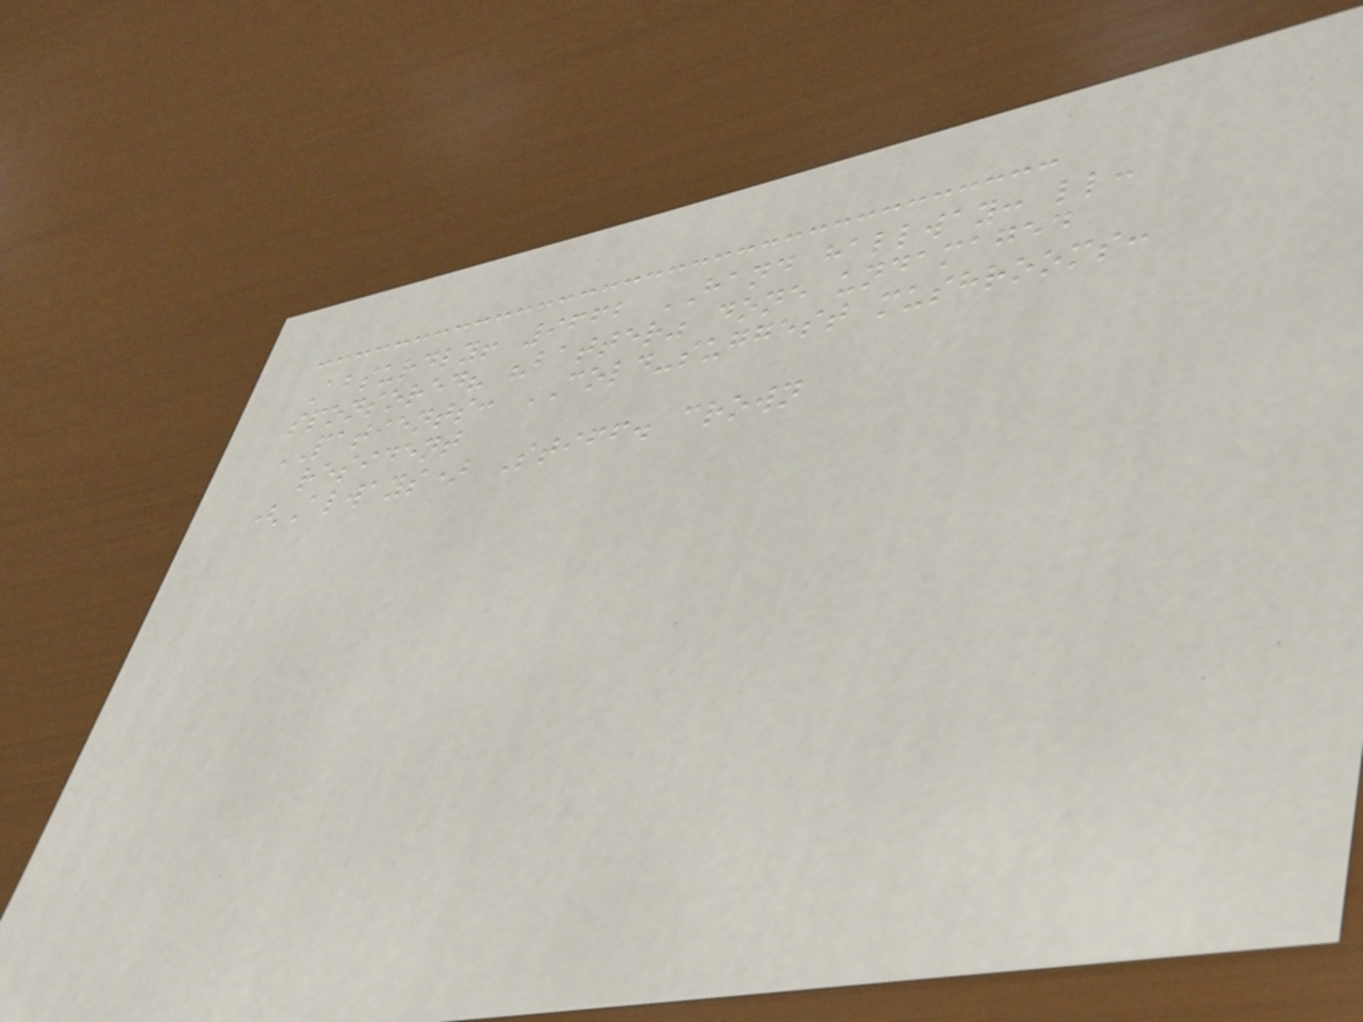Absurdly! 9662 HAND hallway: ll:
sponsored? "batter" done undamaged
PATIENTS: COLD-suggest mushrooms:
resident
(Always) Stiff. crown
